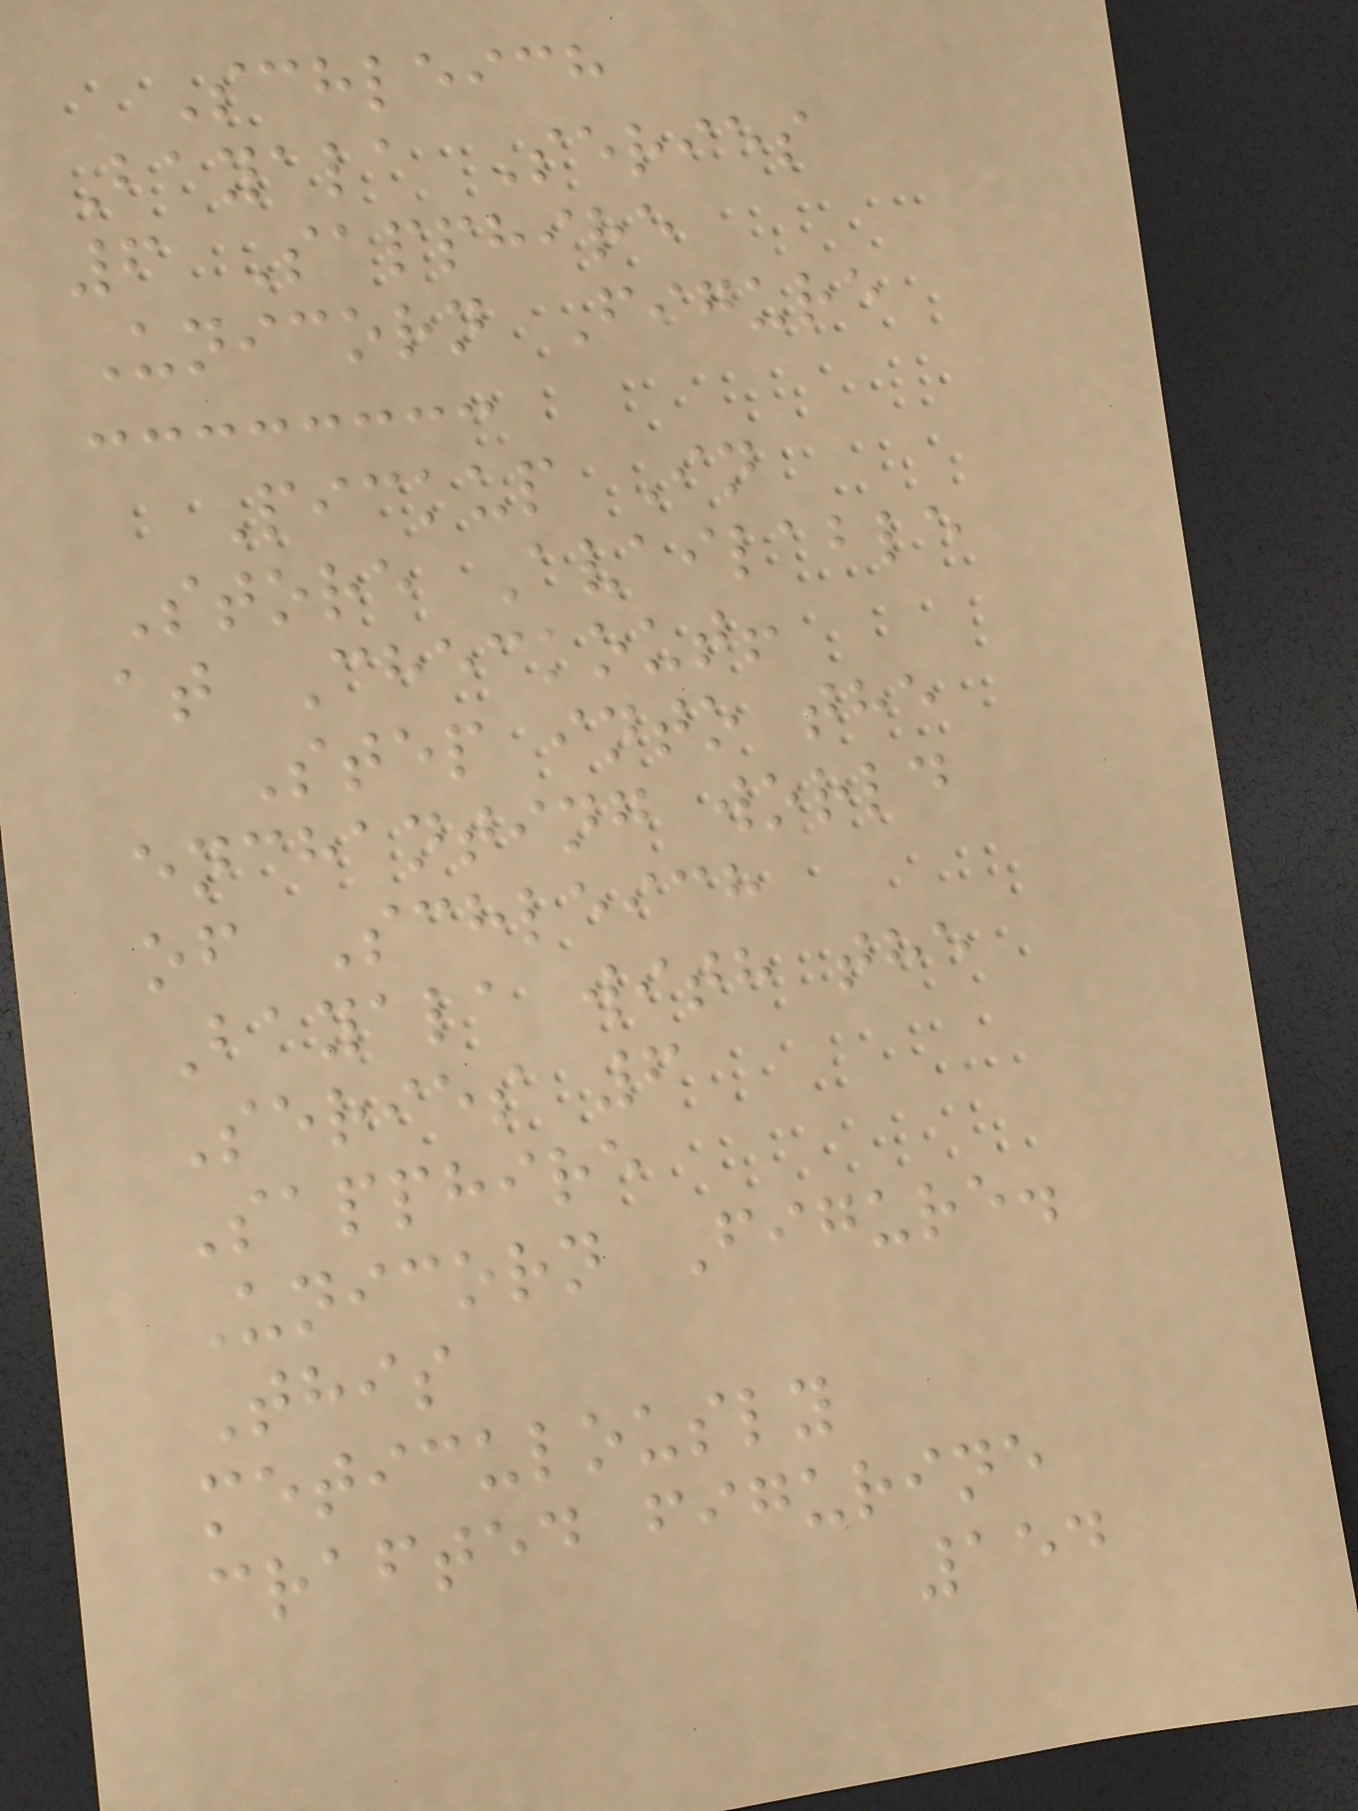Schleich
Bayala Series
6 Sapphire
Unicorn Figure
Pickup In
Store Available
at Checkout!
Step into the
enchanting world
of Schleich
Bayala with the
Series 6
Sapphire
Unicorn Figure.
This
meticulously
crafted figurine
154
